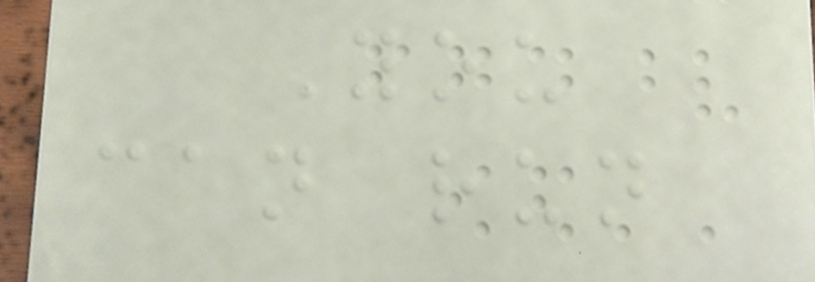You
can run
